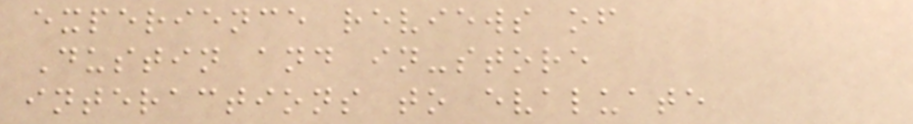experience reviews of
Dustin and in-store
interactions to evaluate
